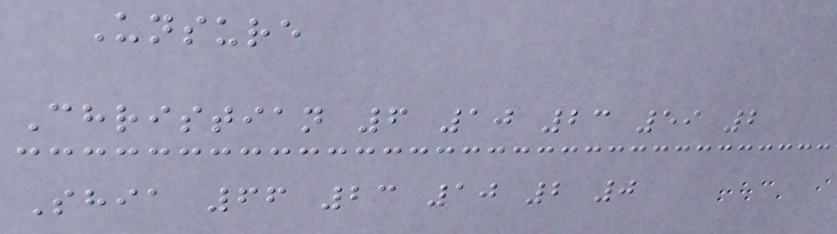Unsure
Christian 6 10 23 59 2
Shia 66 23 10 2 0
